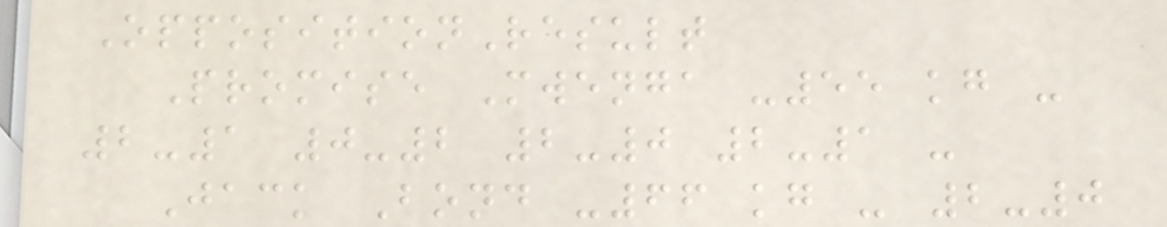OppositionResult
Promise Mwenga -55 kg -
2-1 0-2 2-0 2-1 -
Jack Bond -66 kg - 2-0
